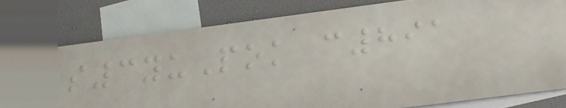s3yuPok c891
